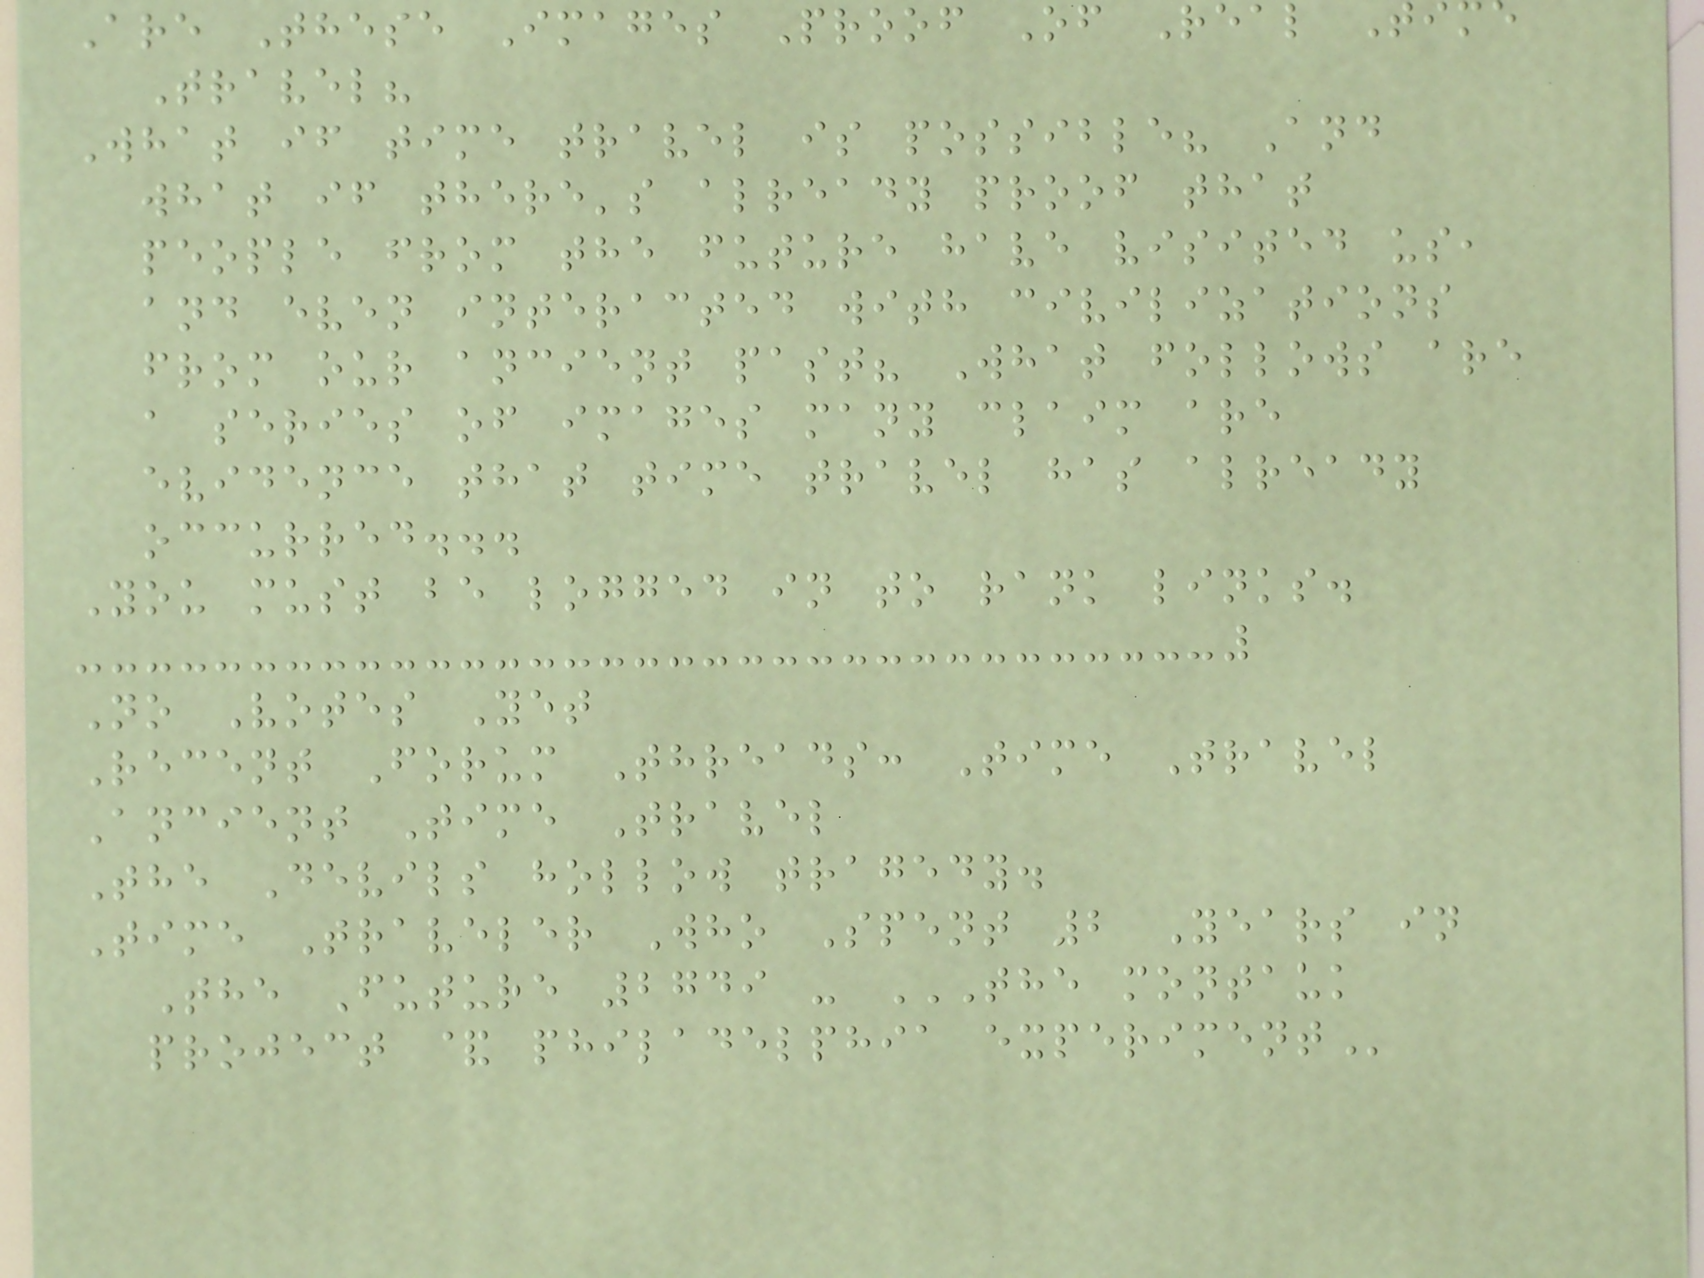Are These Images Proof Of Real Ti
Travel?
What if time travel is possible? And
what if there's already proof that
people from the future have visited us,
and even interacted with civilizations
from our ancient past? What follows are
a series of images many claim are
evidence that time travel has already
occurred...
You must be logged in to rank links.
No Votes Yet
Recent Forum Threads: Time Travel
Ancient Time Travel
The Devils hollow tragedy.
Time Traveler Who Spent 2 Years in
The Future 2749 - THE MONTAUK
project & philadelphia
